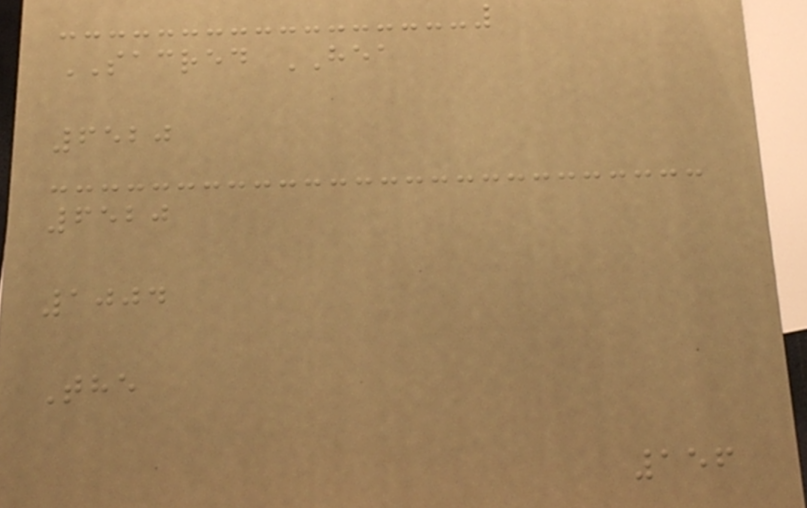SACRED HEA
6520
6520
1004
The
156
